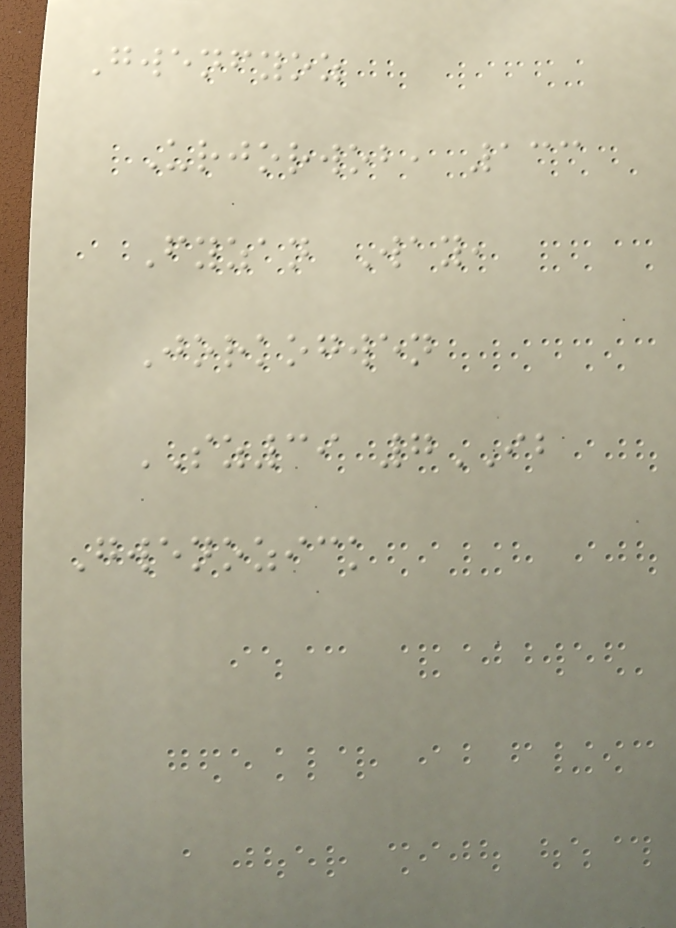Gwenfyoz
Urjorwob, 133
Fyzan Way,
Jorkogwen
SZ39 7IB
Gwenozick
